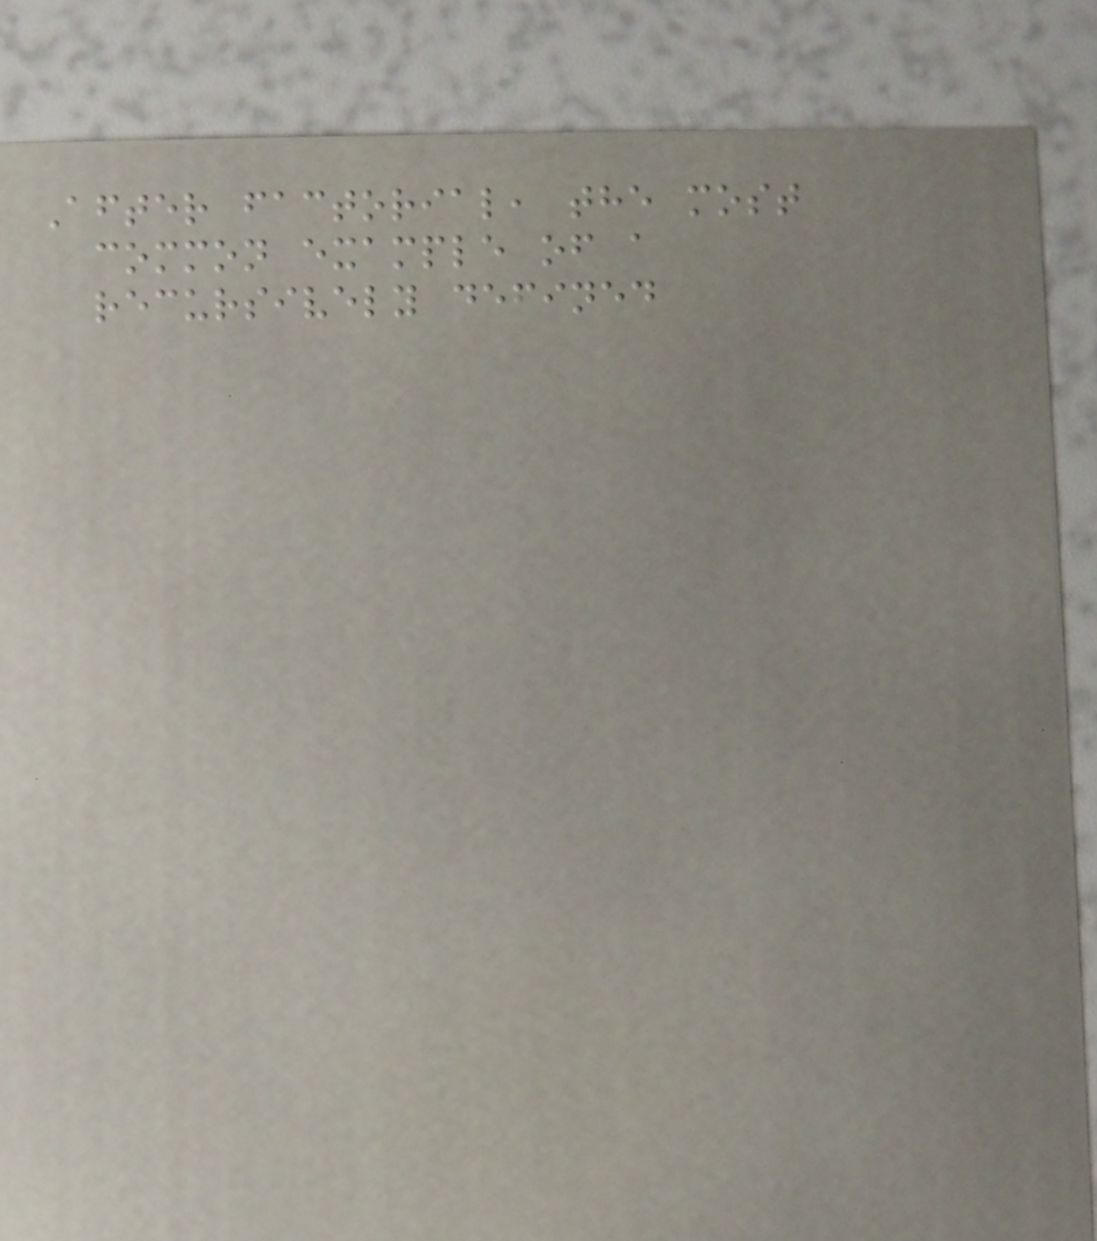After factorial, the most
common example of a
recursively defined
